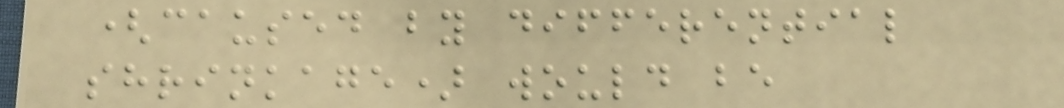(caused by differential
shrinkage) would be
